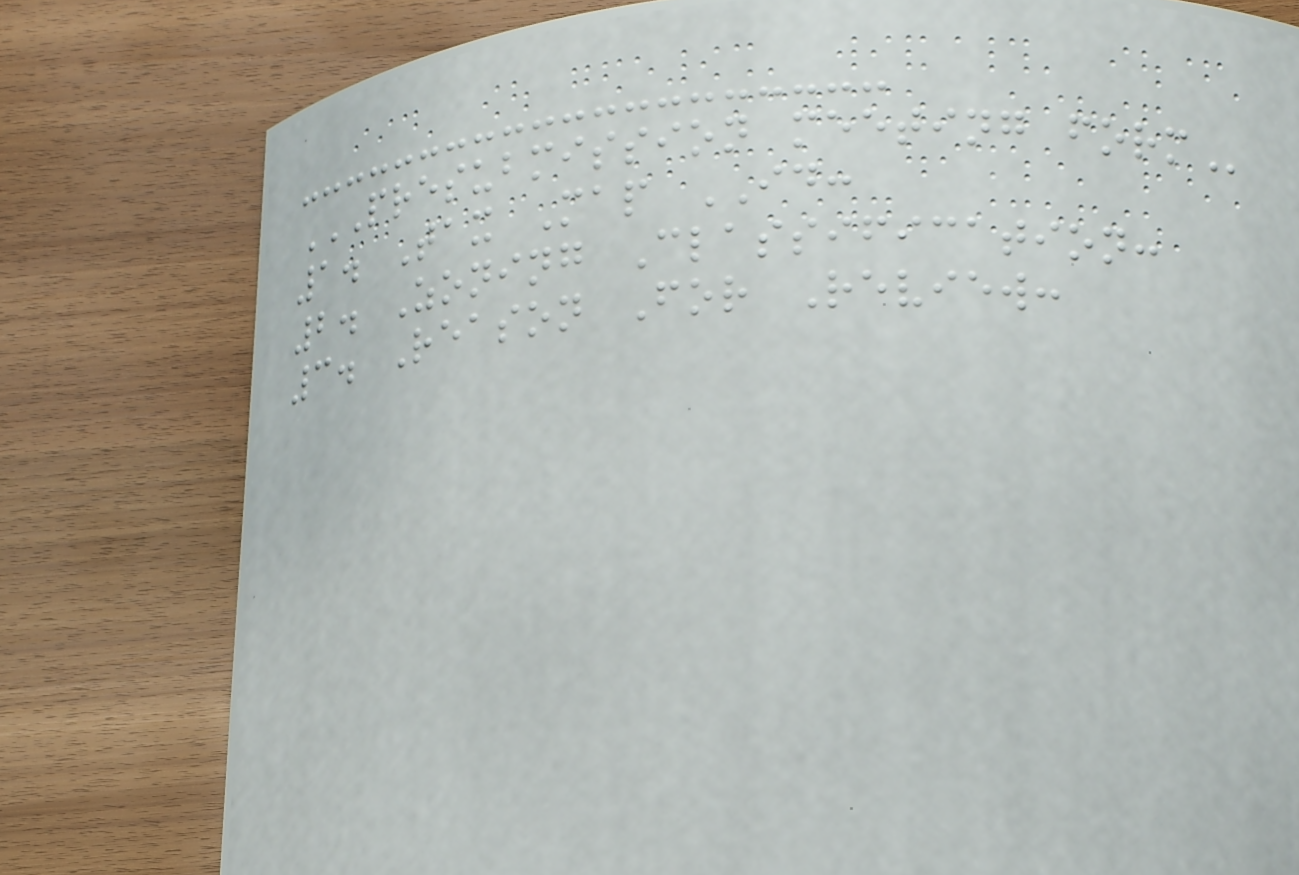PRESUBMISSION MEETING FORM
1. Tax Map ID:
2. Zoning Classification:
3. Reason For Review:
